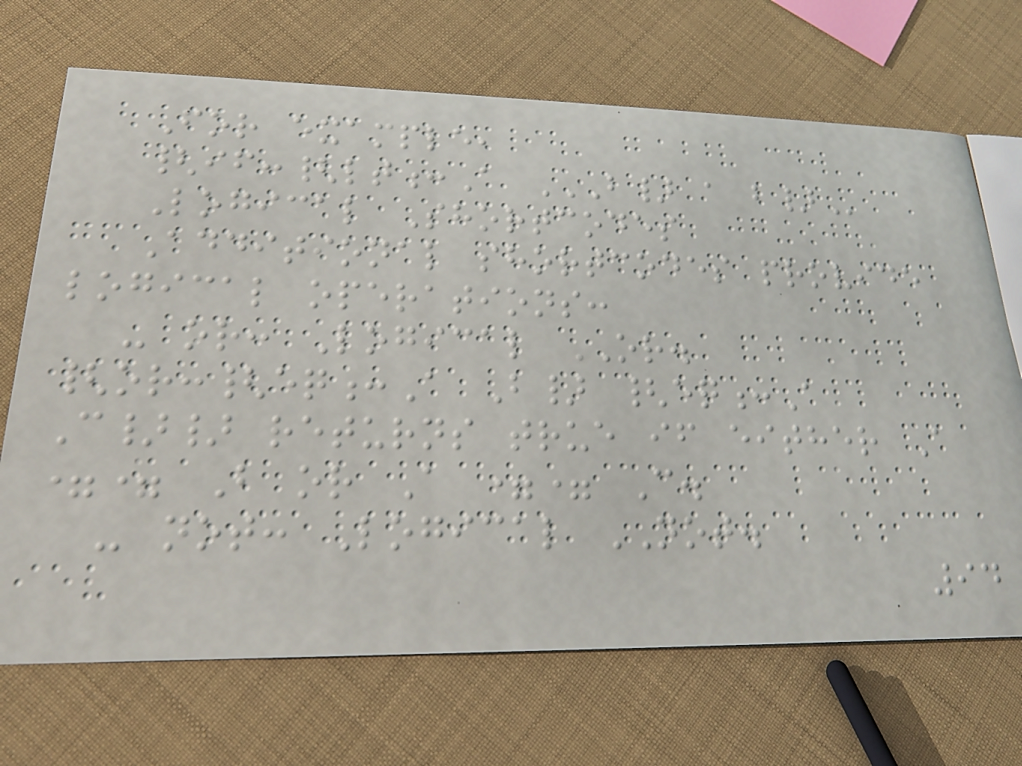For example,
{if:{lt:A B} A B}
Logical Shortcodes
Additional shortcodes provide
logical operations:
- or: Logical OR.
{or:{eq:A B} {eq:A
C}} returns true if either A
== B or A == C.
- not: Logical NOT.
94
